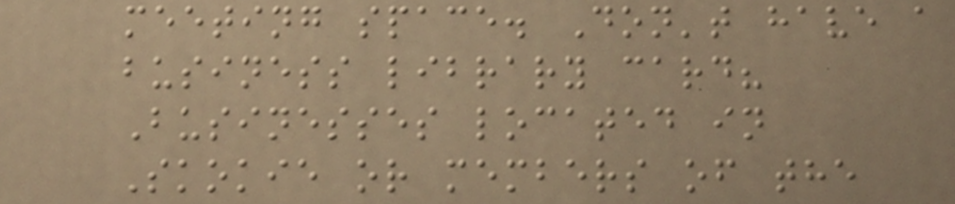meeting space. Don't have a
business library card?
Businesses located in
Skokie or members of the
